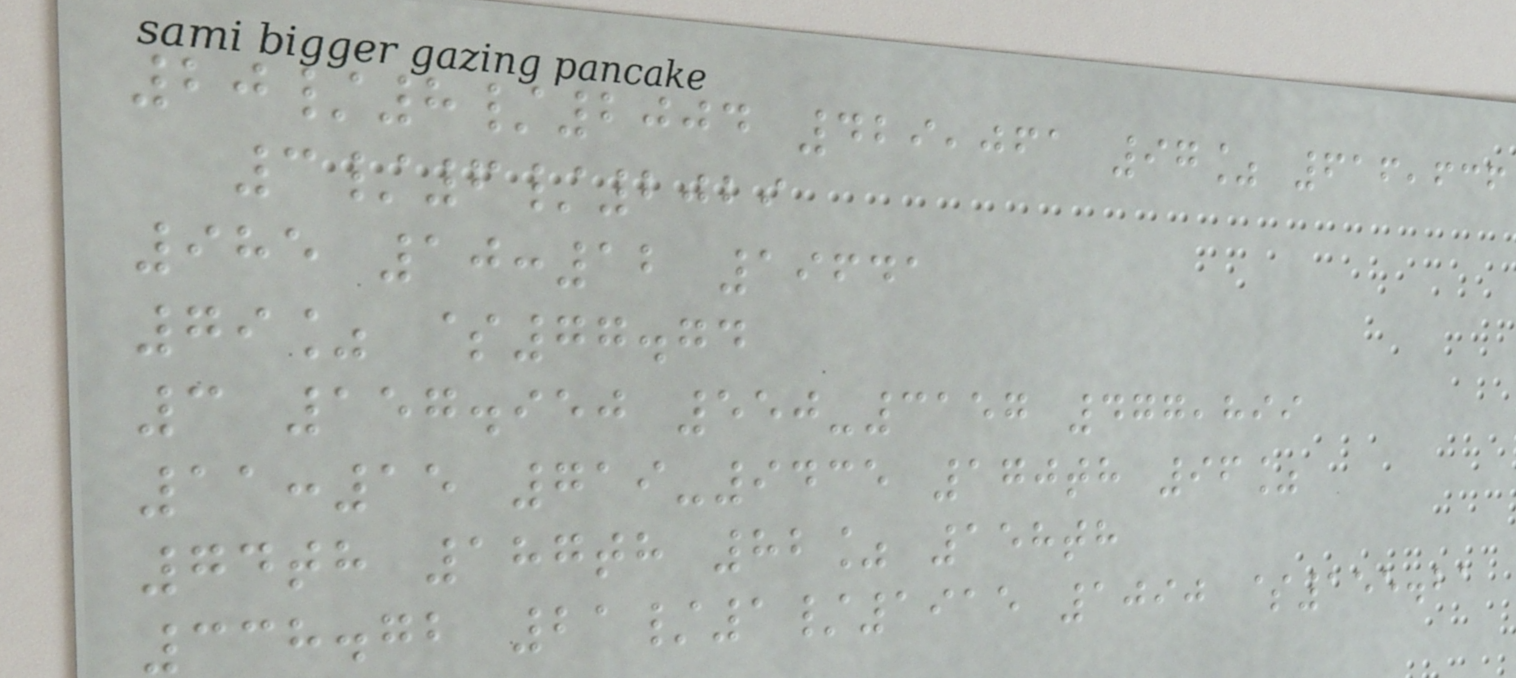20/8/2004 429,061 97% 616,636
3/6/2029
985 10:12 19641
79% $77.74
3 157.950 550-3157 477,899
11:15 719-9435 170th 96%
74th 187th 82% 158th
338.72 21/1/1915 1090 $155.21
